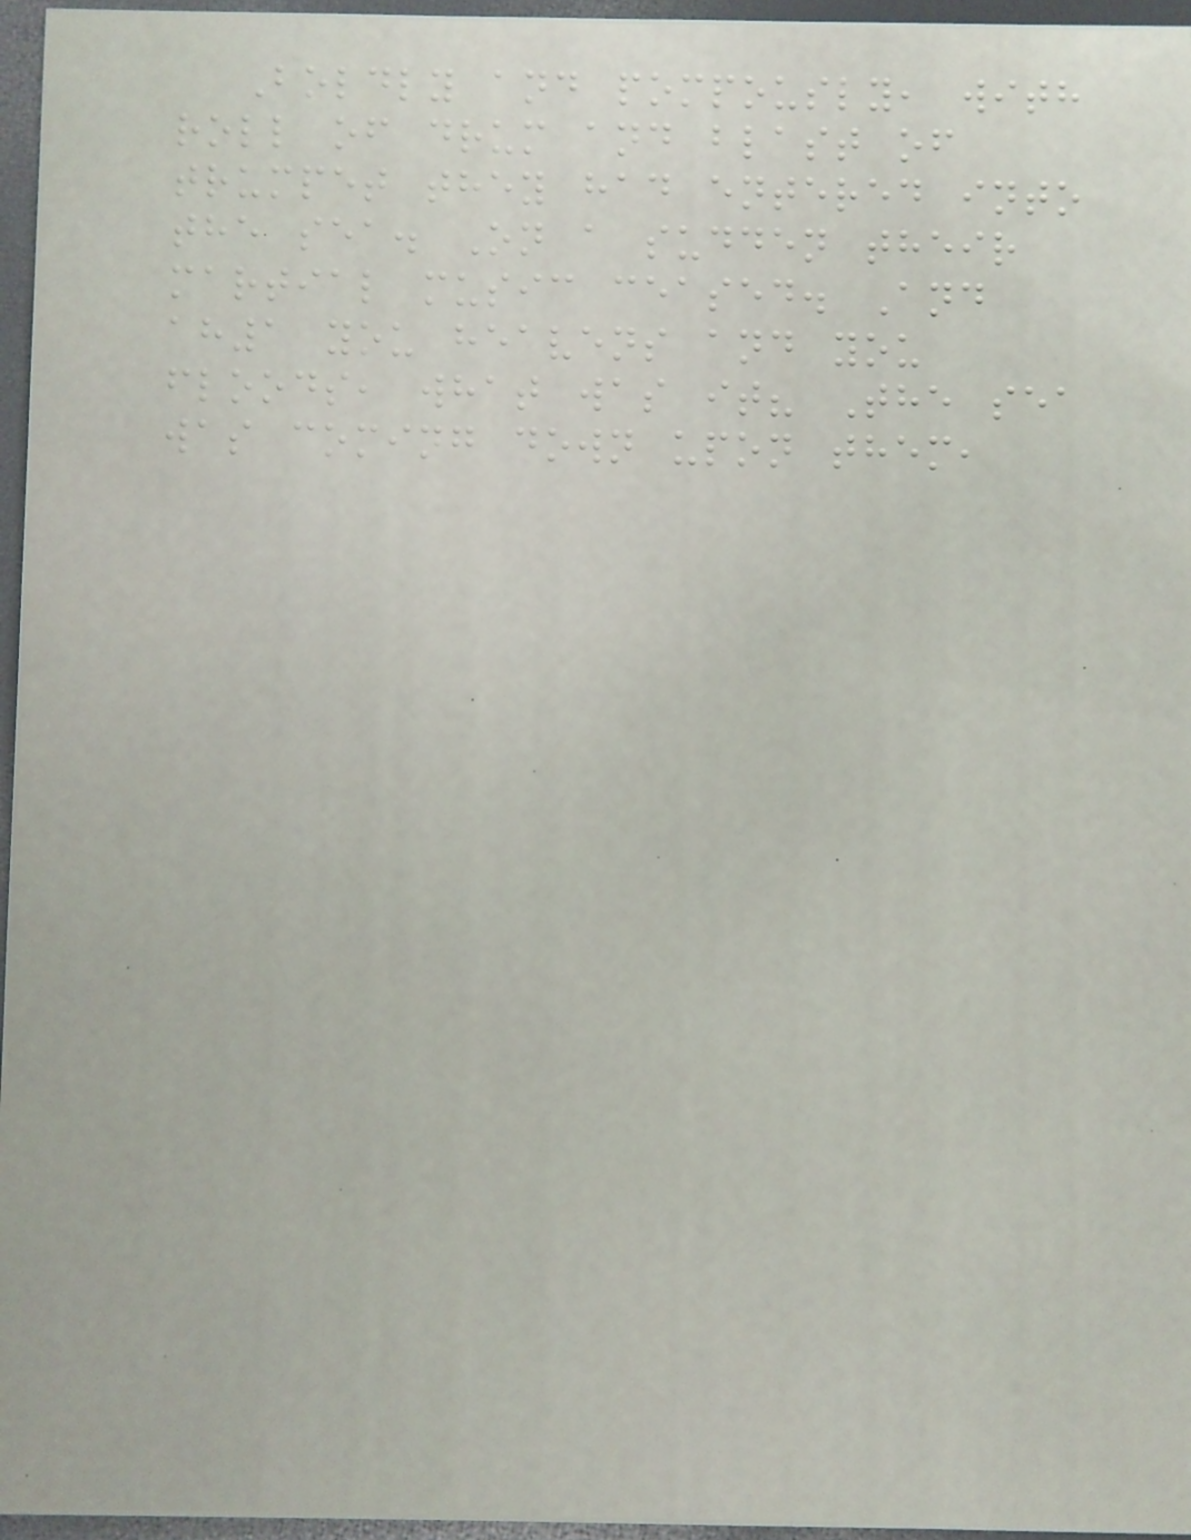Boldly and pompously, with
roll of drum and blast of
trumpet they had entered into
the sea. On a sudden their
martial music ceased. And
ah1 you heavens and you
floods, what was it? The sea
was coming down upon them,
